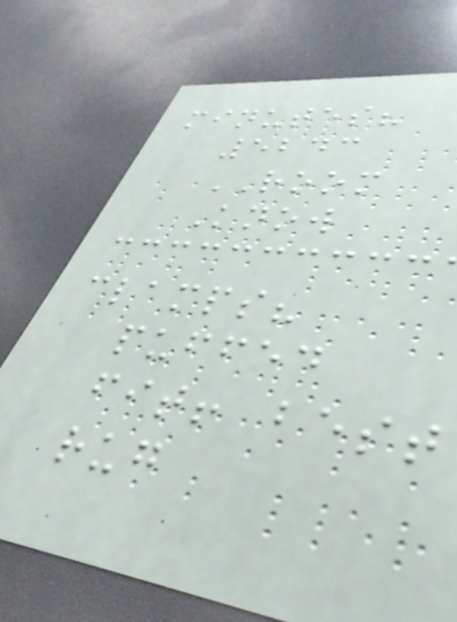minutes?
5243
ROOM
Know
clamps?
puffed
fit! best
rug
